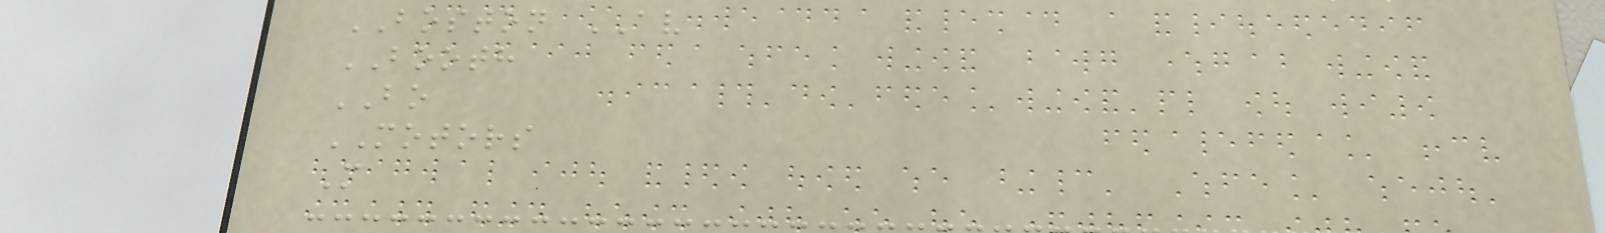BOSTON AV
BOOTH
BO
MOTORS
M
